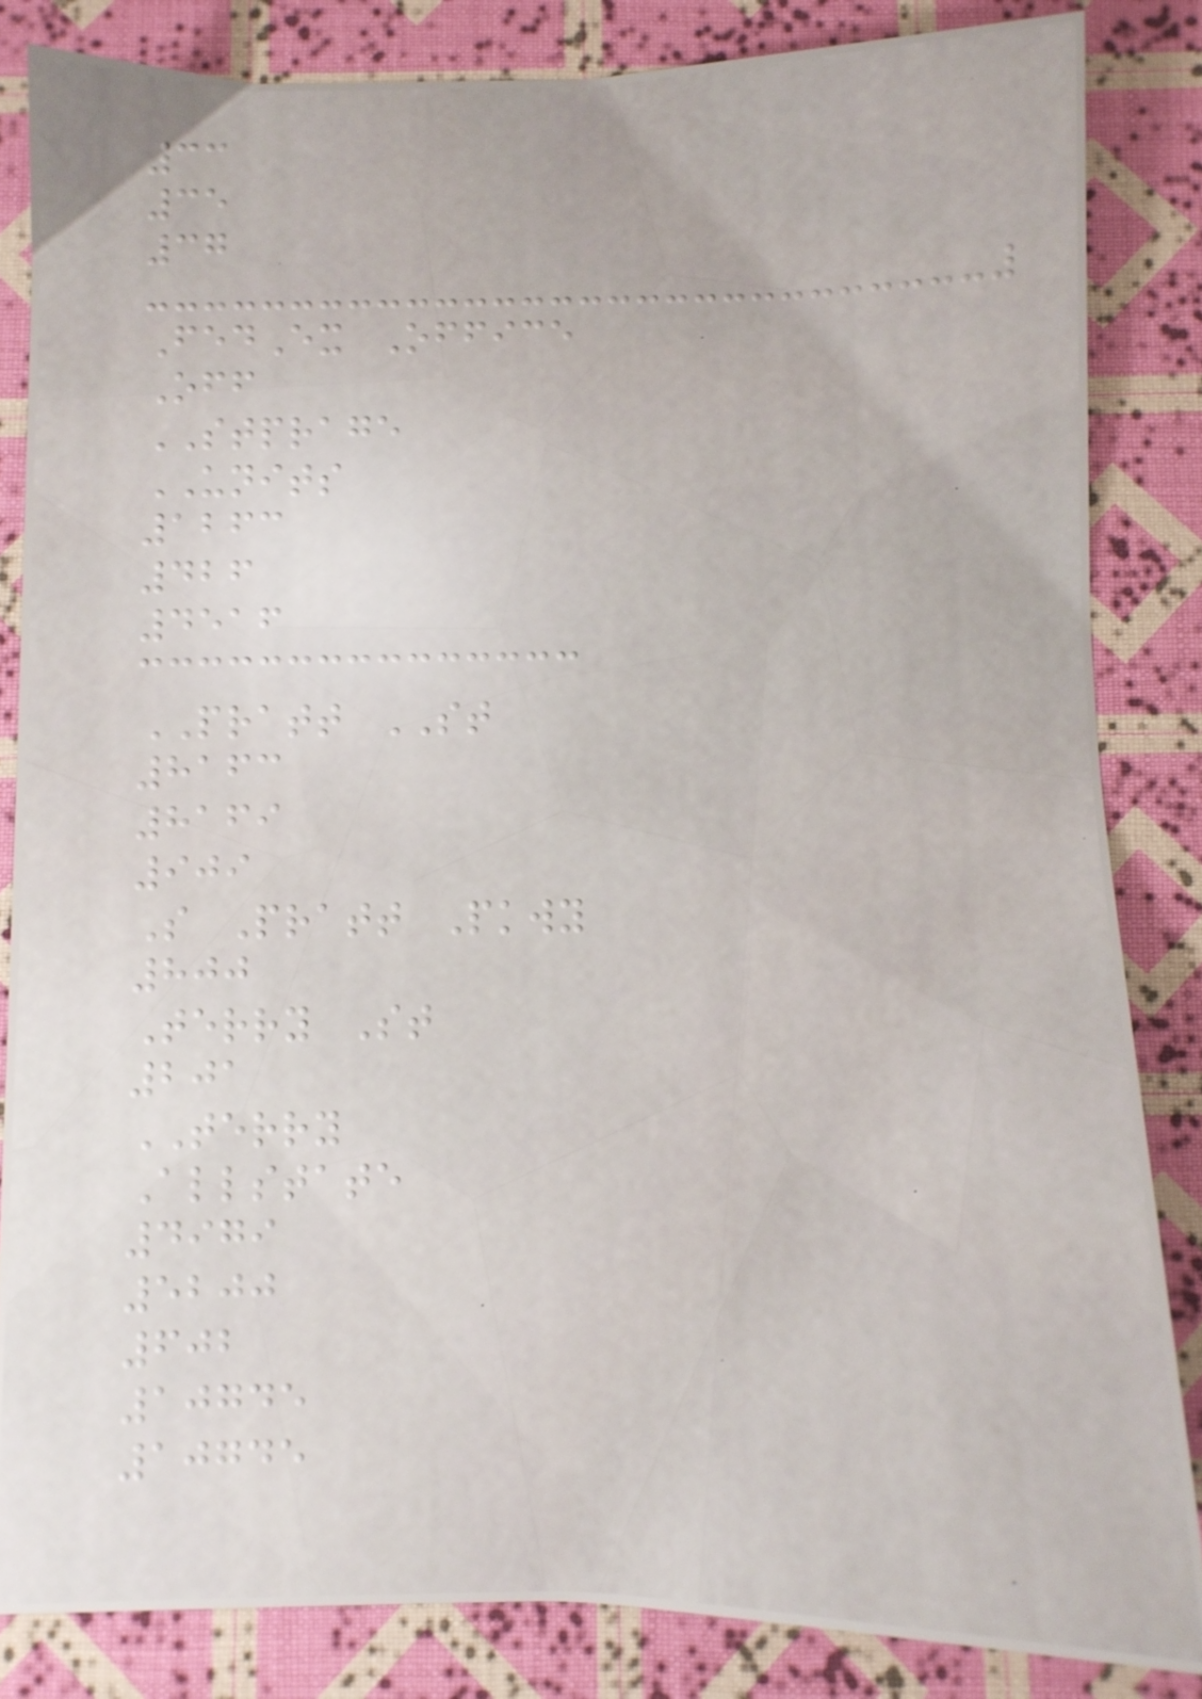33
35
37
FedEx Office
Off
STPRAGE
UNITS
1263
426
4516
PRATT ST
8163
8169
909
S Pratt Pkwy
800
Terry St
201
TERRY
Allstate
4979
5200
602
10745
10745
